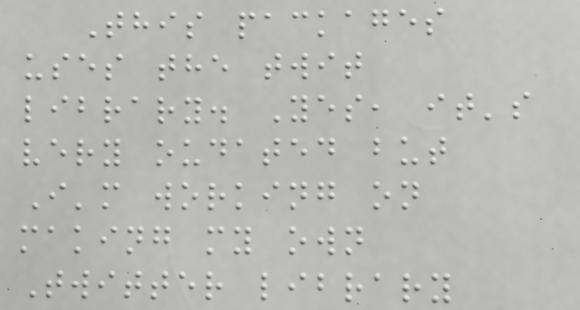This packages
uses the twit
library. Yes, it's
very oudated but
I'm working on
making my own
Twitter library
